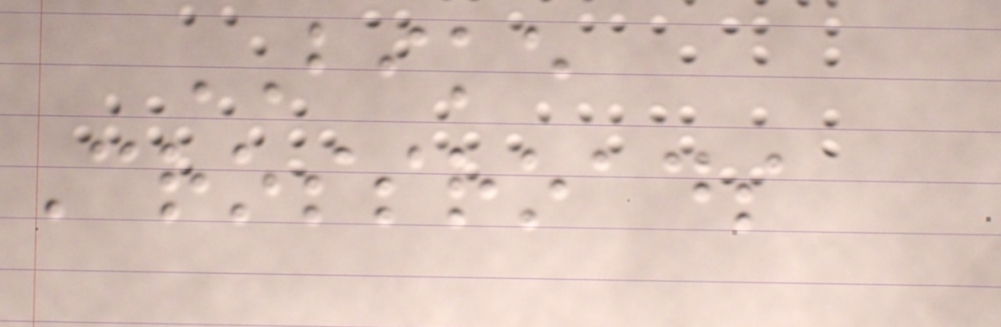BIKE
Crossroads
